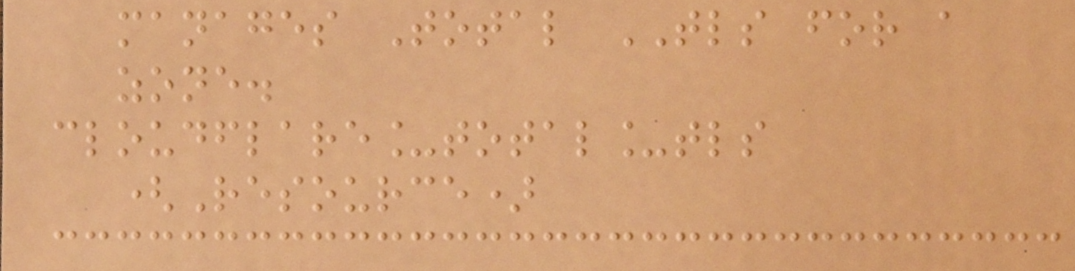manages Total TLS for a
zone.
cloudflare_total_tls
(Resource)
